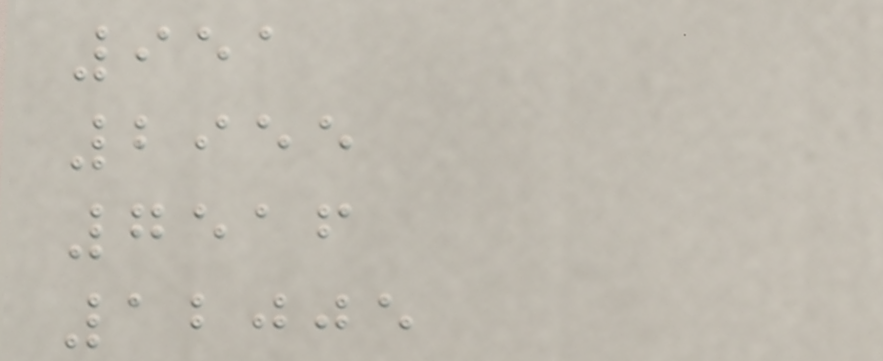951
2955
7516
12005
